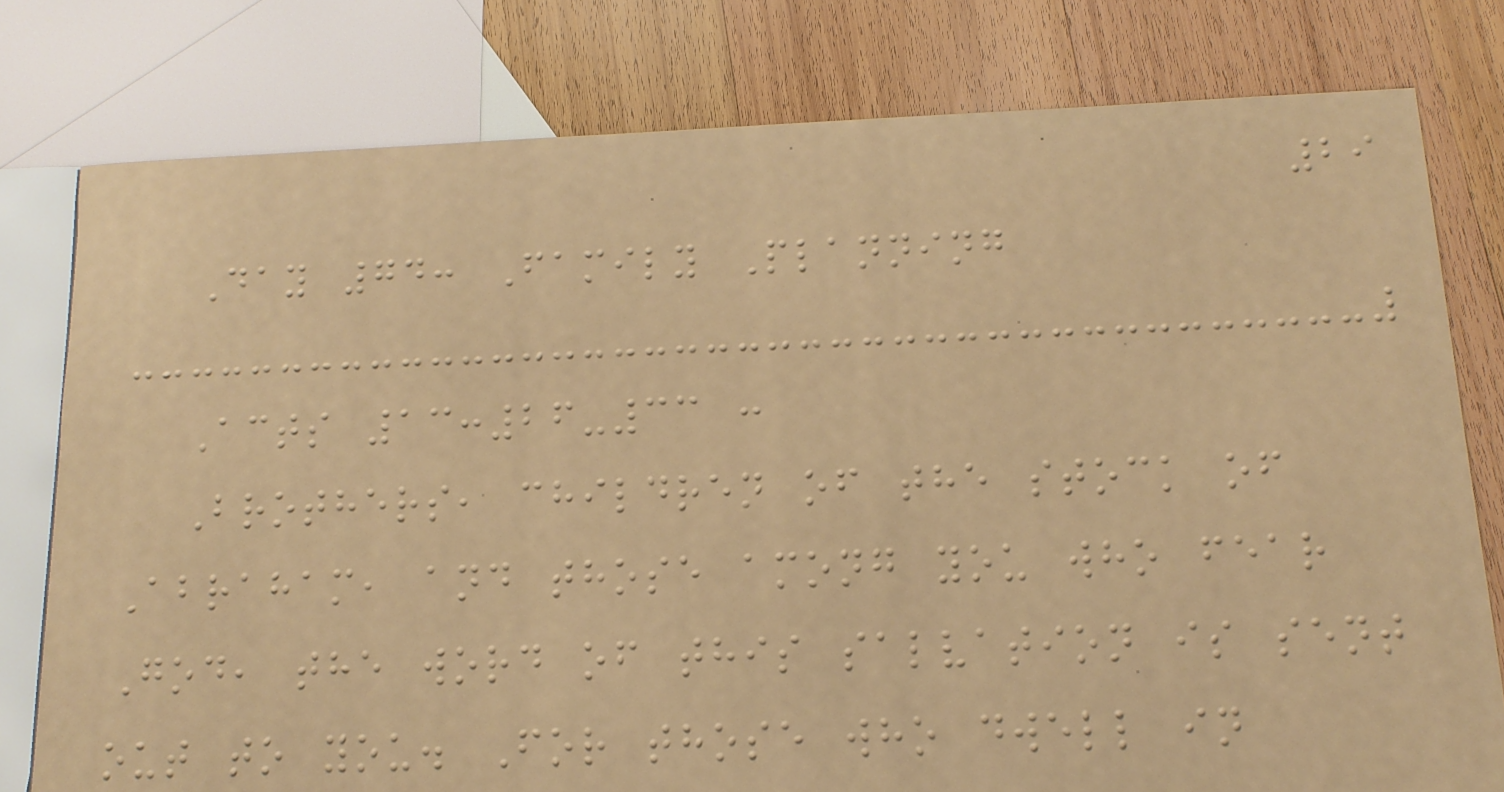29
Day 74: Family Planning
Acts 13:26-33 :
Brothers, children of the stock of
Abraham, and those among you who fear
God, the word of this salvation is sent
out to you. For those who dwell in
